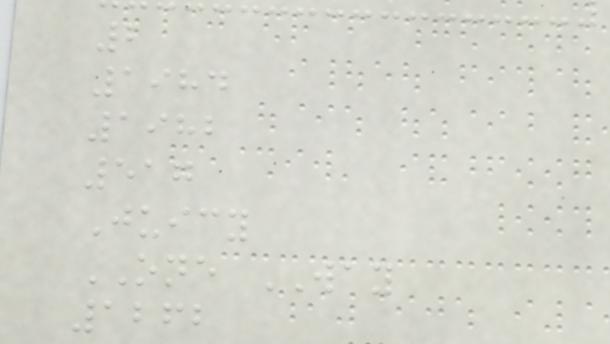2
1984
1982
517
Juicy
ONE WAY
1262
